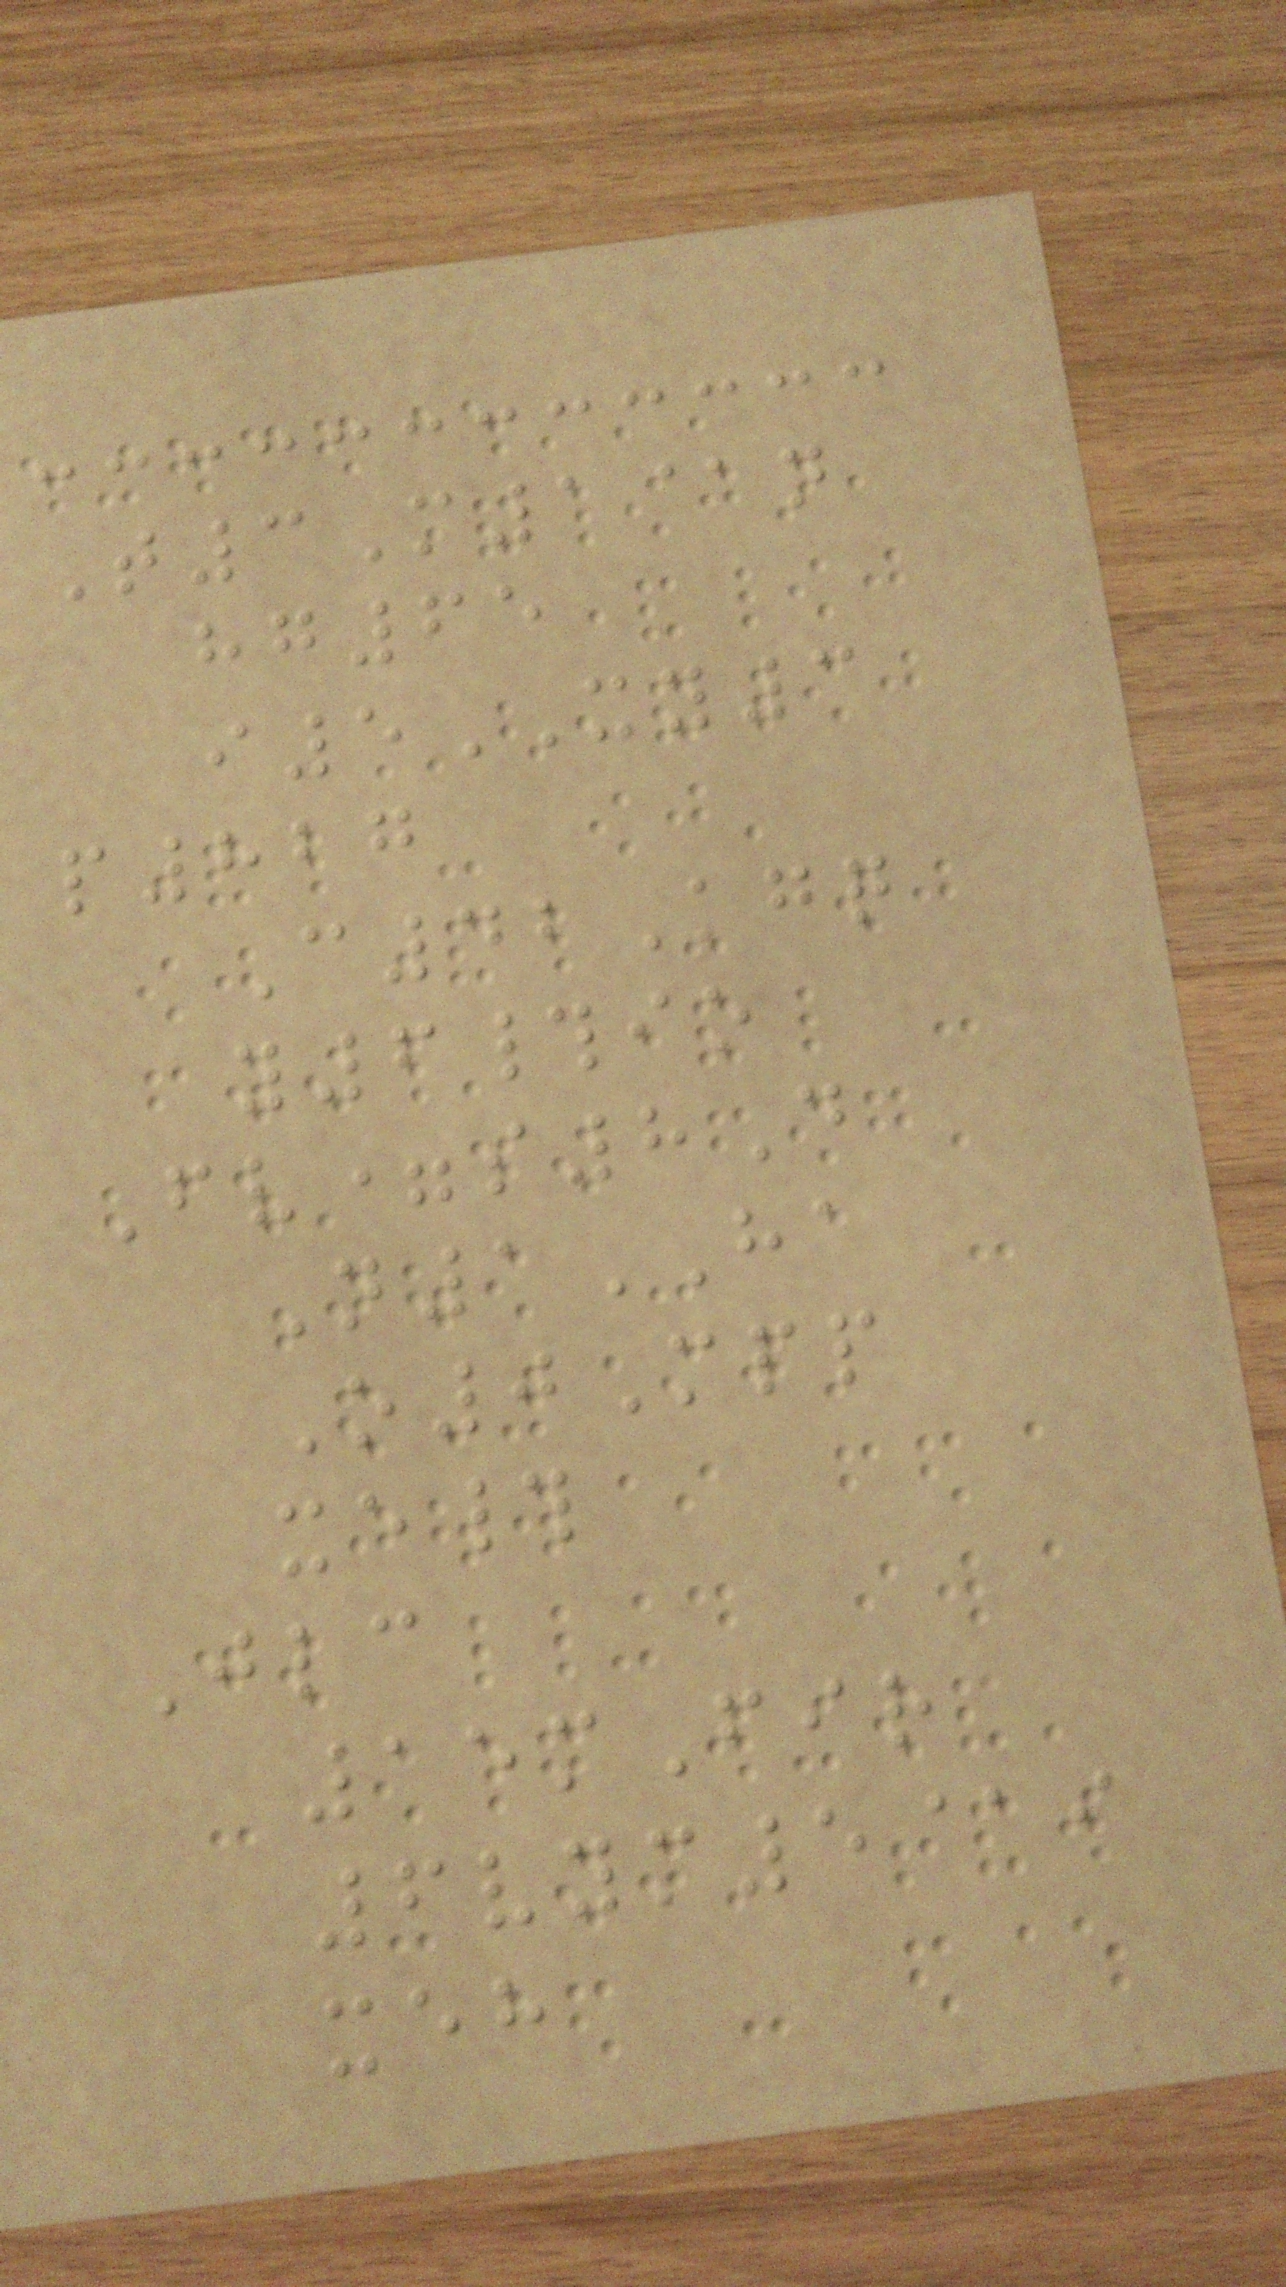T3M1@n
hg65
i5XY3
p827
C42Kgq
y6#io
Fv=s8D
N1HA
O0Mpp
xe#
Jlc
15mFir
6vym5@i
xeh
